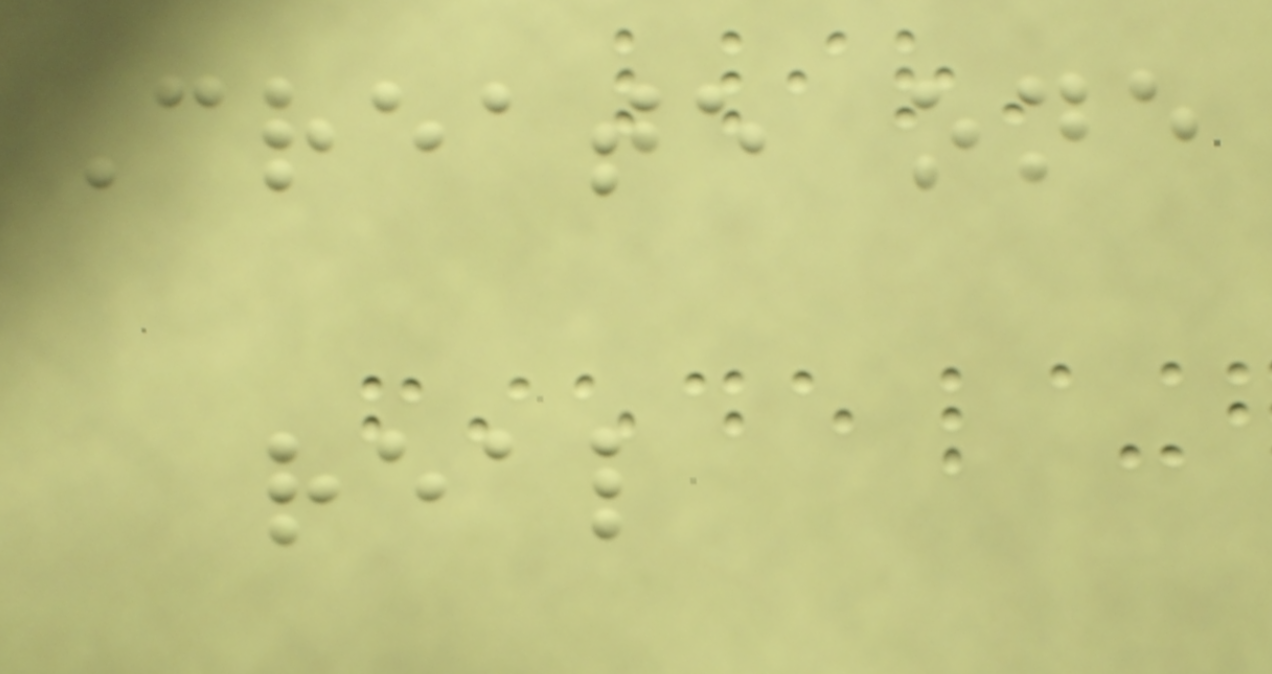Create one
real
